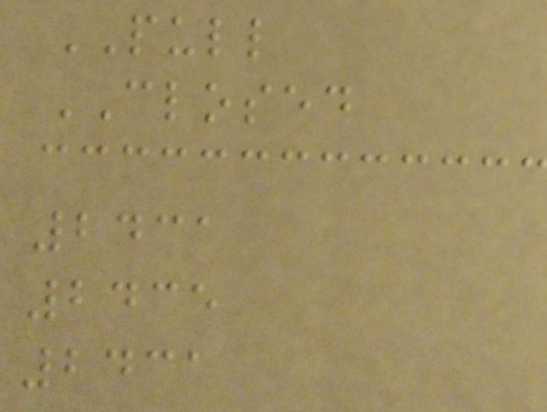PULL
CLOSED
2431
2435
2431
